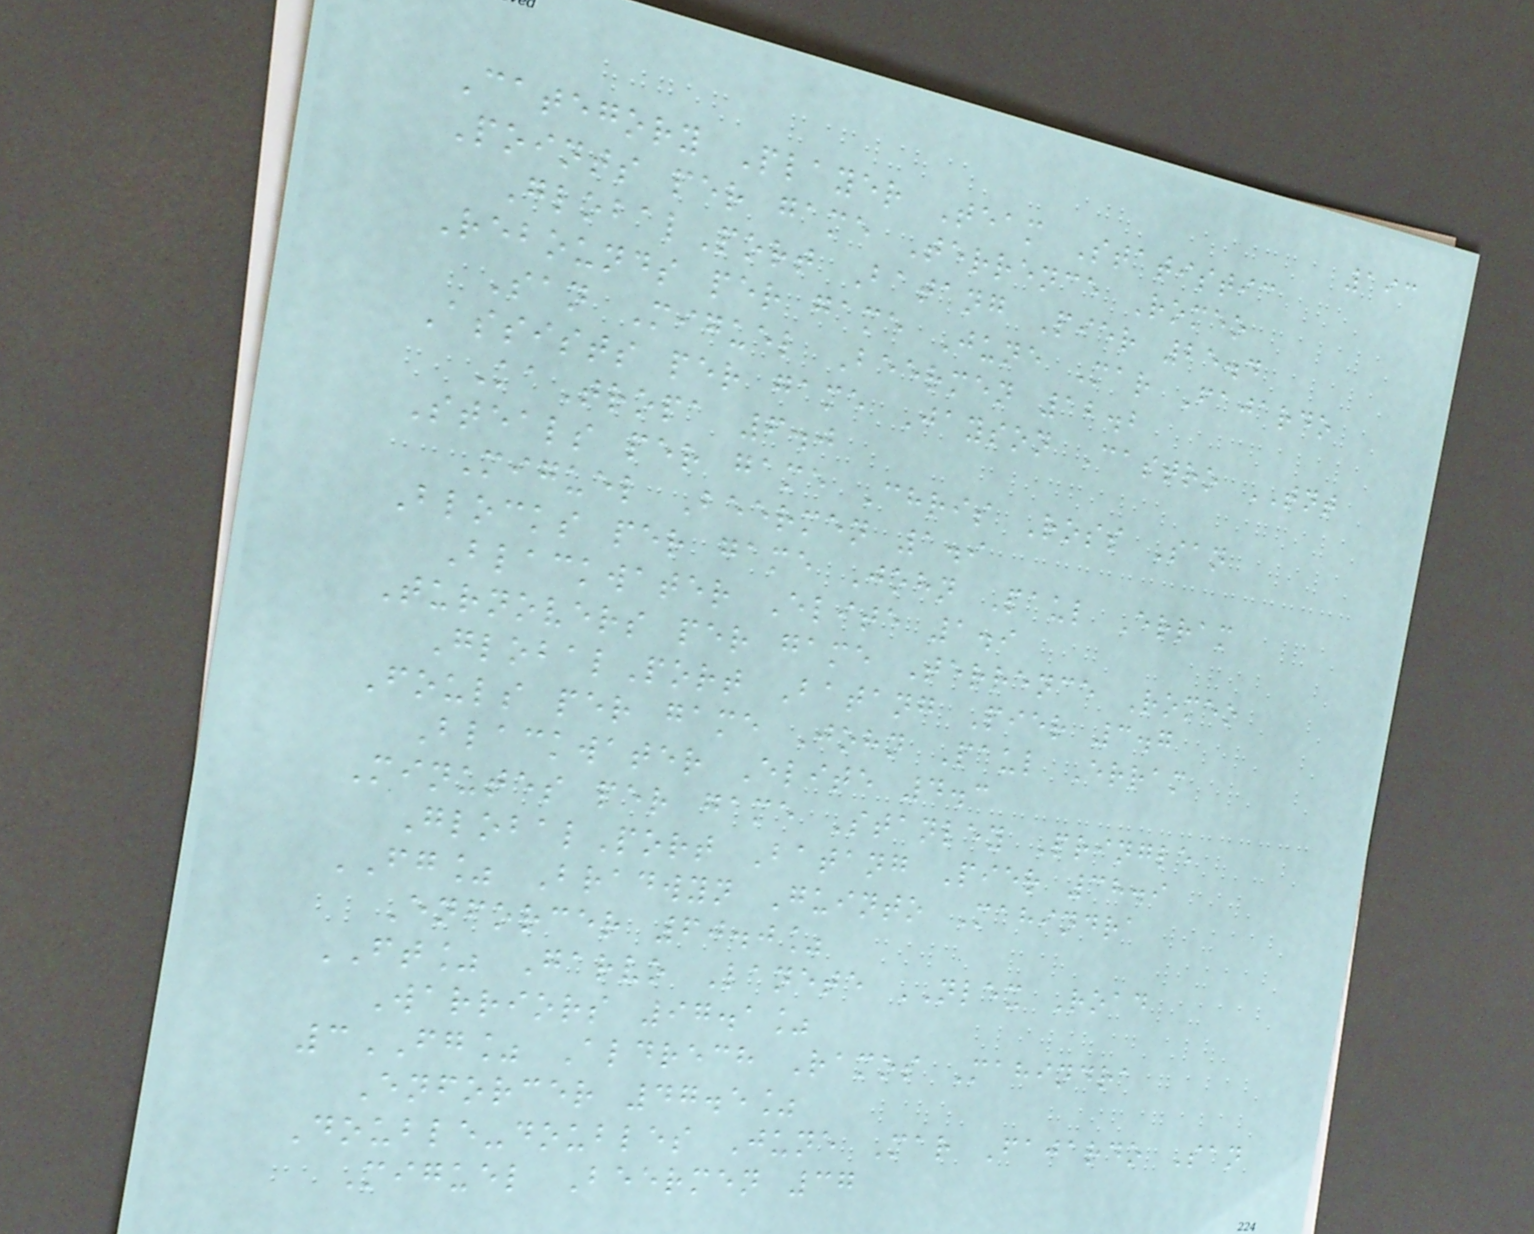193
Category Player Team Statistic
Points per game Terrence Romeo
GlobalPort Batang Pier 25.4
Rebounds per game June Mar Fajardo
San Miguel Beermen 12.2
Assists per game Jayson Castro TNT
KaTropa 6.0
Steals per game Chris Ross San
Miguel Beermen 1.9
Blocks per game John Paul Erram
Blackwater Elite 1.9
Turnovers per game Terrence Romeo
GlobalPort Batang Pier 3.7
Fouls per game John Paul Erram
Blackwater Elite 4.3
Minutes per game Stanley Pringle
GlobalPort Batang Pier 38.9
FG% Bradwyn Guinto Mahindra
Enforcer 60.0%
FT% Garvo Lanete NLEX Road
Warriors 97.1%
3FG% Aldrech Ramos Mahindra
Enforcer 47.5%
Double-doubles June Mar Fajardo San
Miguel Beermen 37
